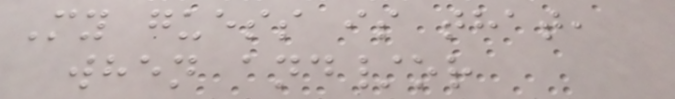My guess is that,
when and/or
